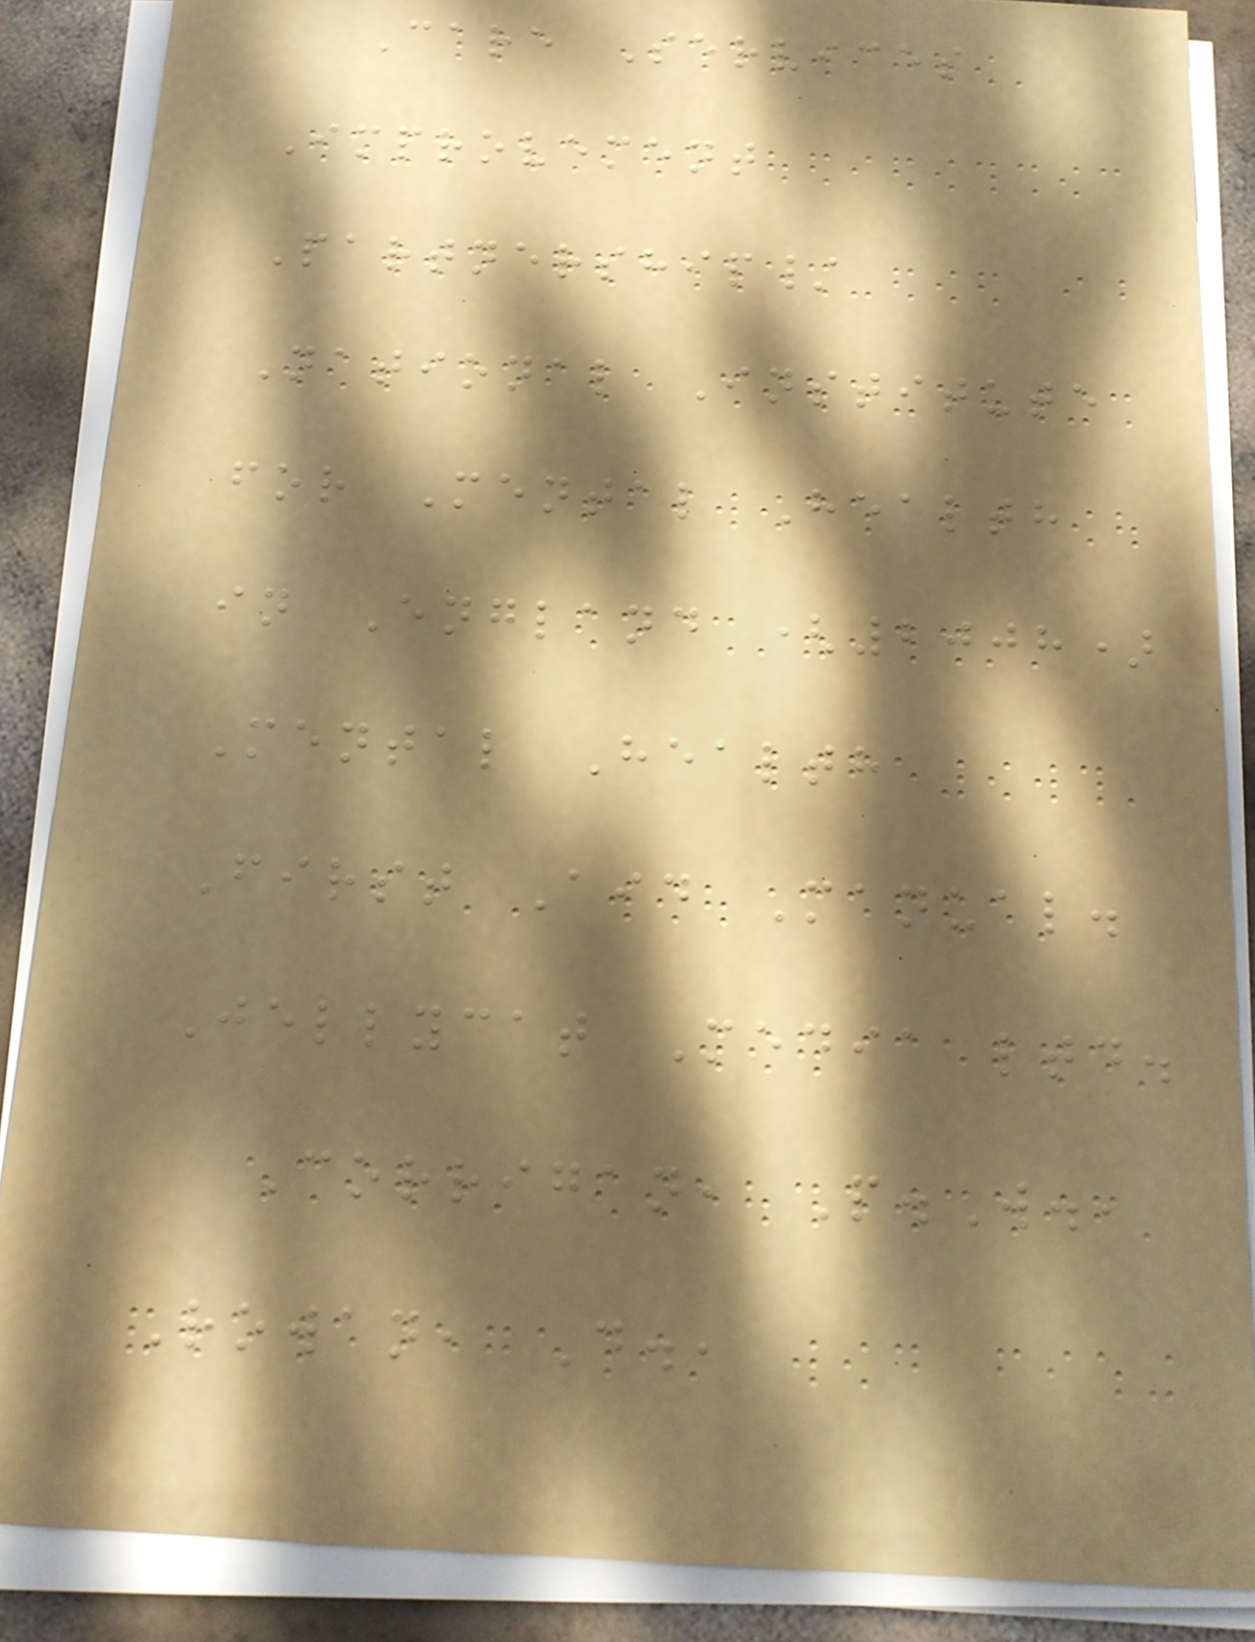Care Services
Improvement
Partnership/
National Institute
for Mental Health
in England (2008)
Mental Health
First Aid Manual.
Jellycat Media ltd.
Corrigan, P.W.,
Rowan, D.,
